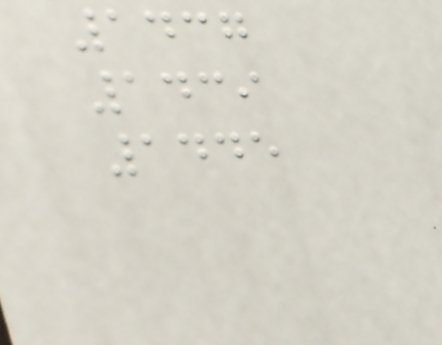1437
1439
1445
